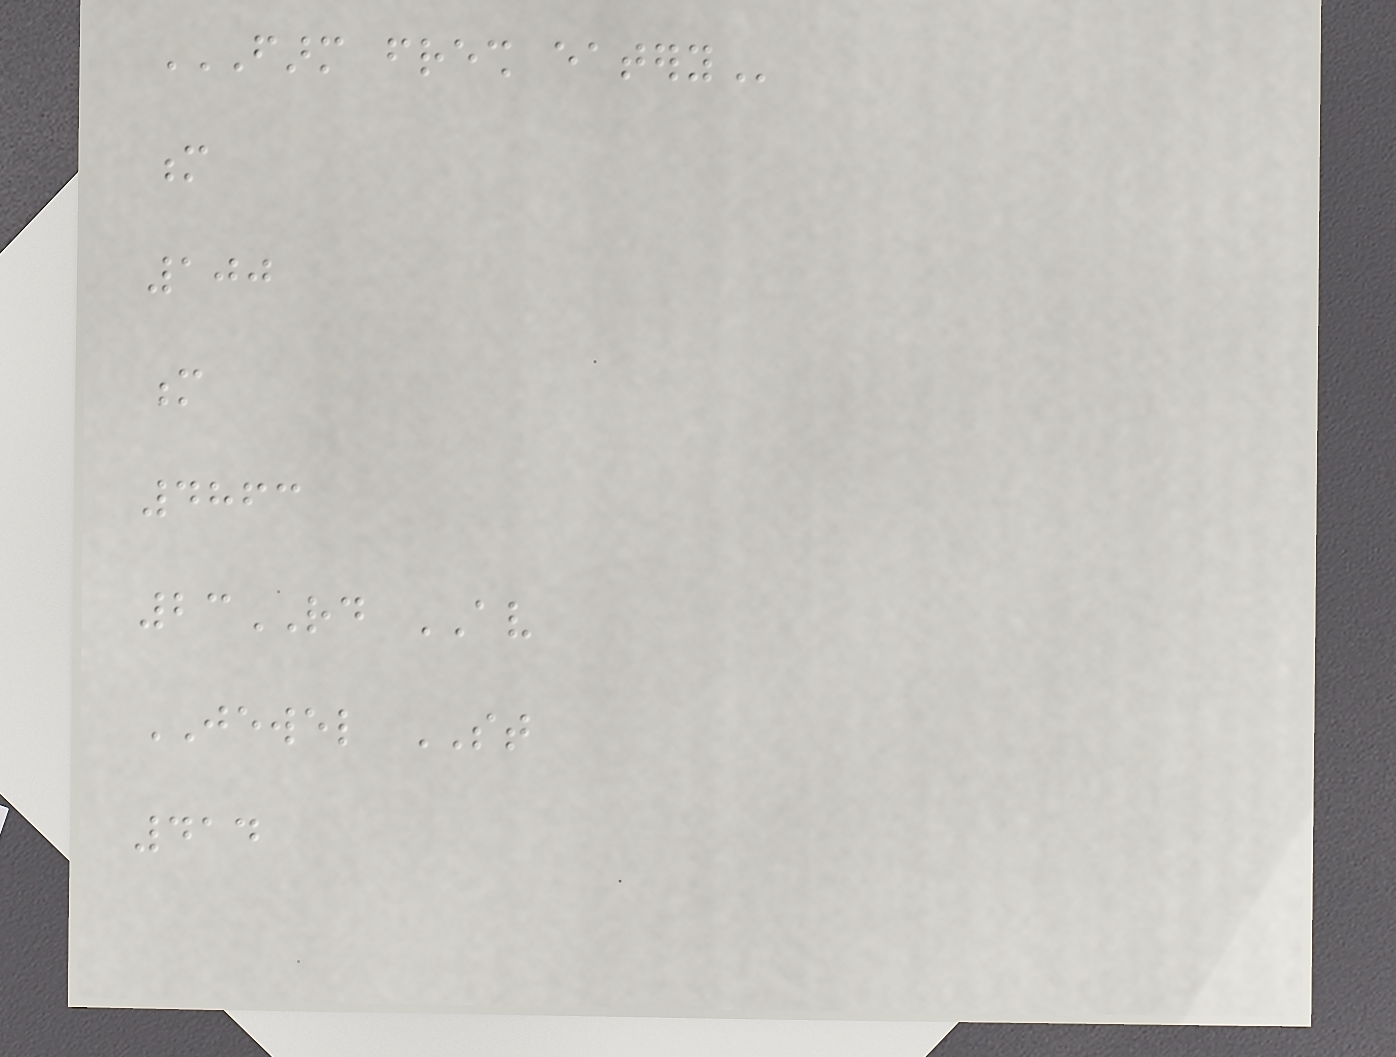FARM FRESH EATERY
m
100
m
4863
23RD AV
JEWEL ST
414
